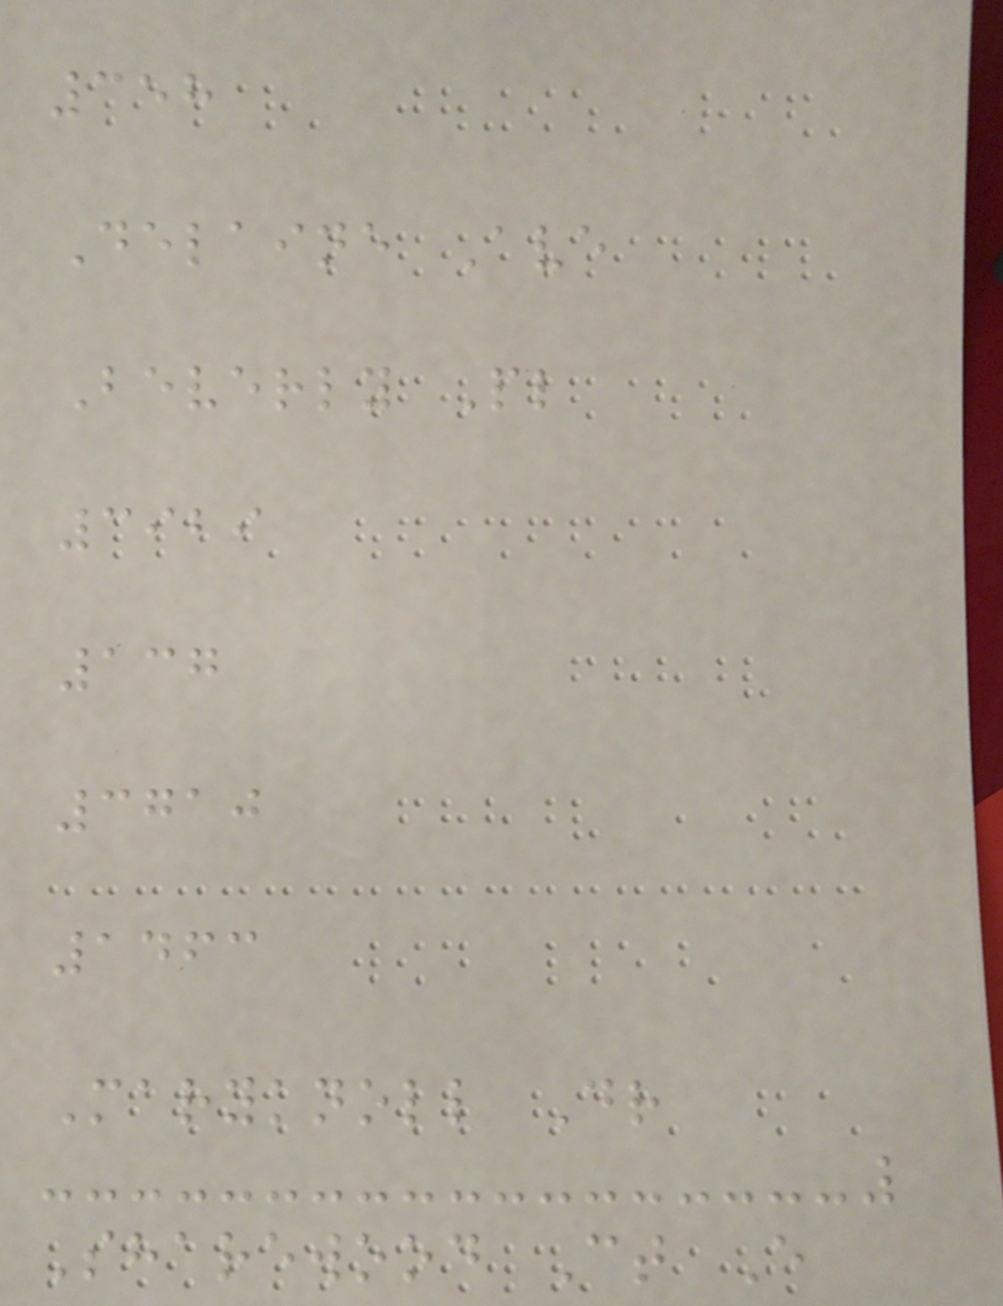358
Delaine Ave
Beverly Pl
3929
137
3710
1463
Maryknoll Dr
Sharewood Ct E
